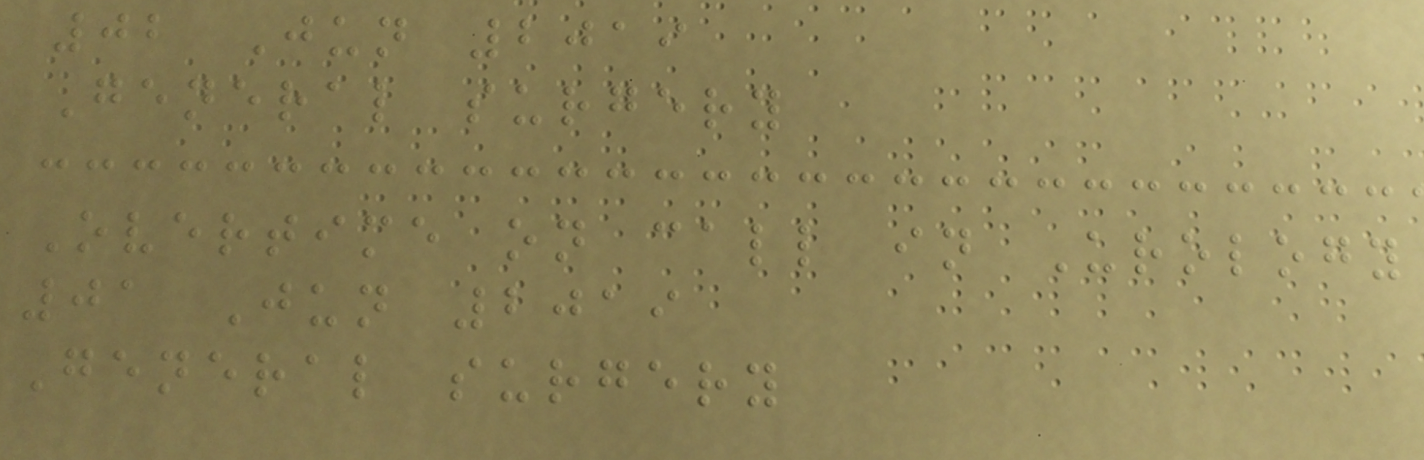02 Jun 2019
General surgery
Overtime on call in Urology
01 Jun 2019
General surgery
